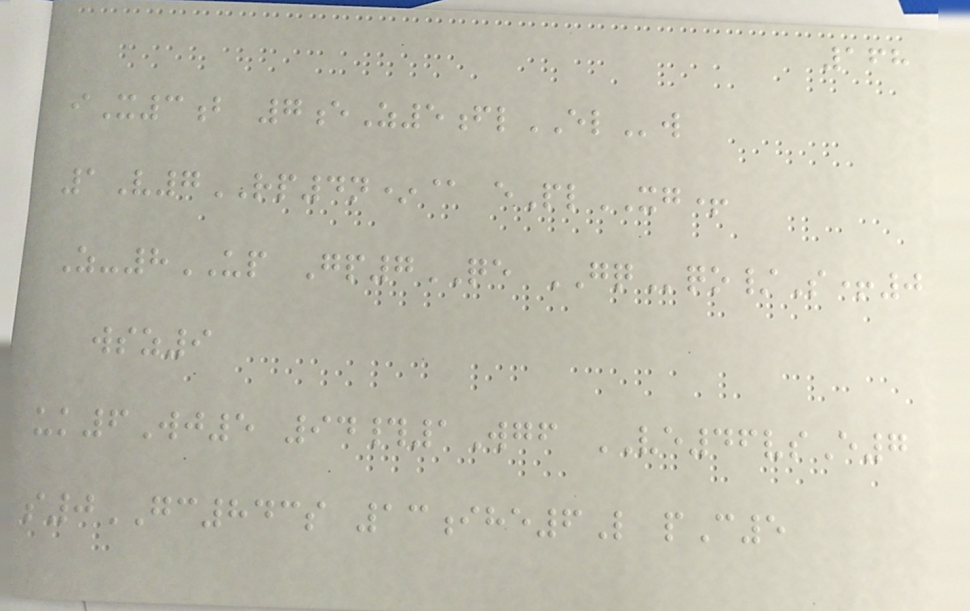168
iX3b 7eZ5flELw
1V7RP4n*@ ePlXG+
Z-8UP Gp7QE GQqo/S+0
wsz9
uk6Wj5 94#1Wgf VE46vsE7
s0GC843s 13ihe6L pC5
